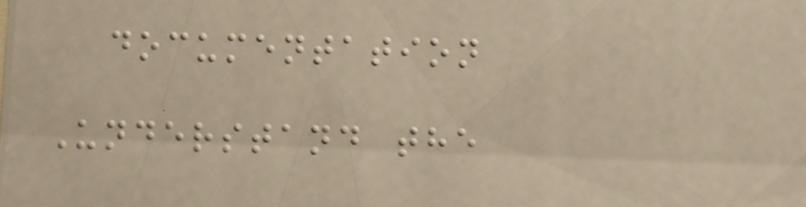documentation
Understand the
